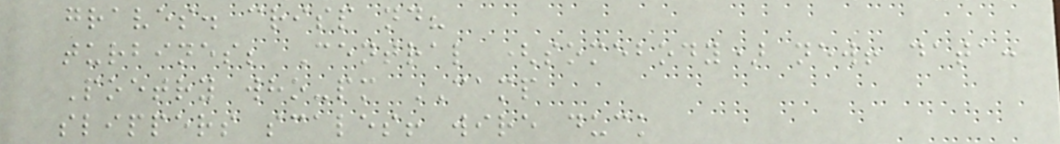graves. crisp nd?
turbines; Central (somebody) new! data:
Poetry who-pm CAMP
slippers scales! wire duck
